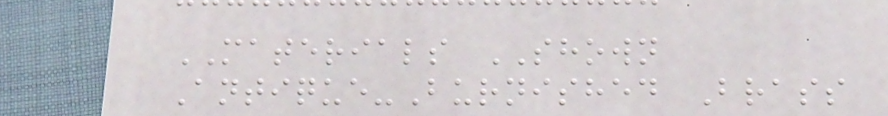MATERIALS SHOWN
Antique-Burnished Brass
